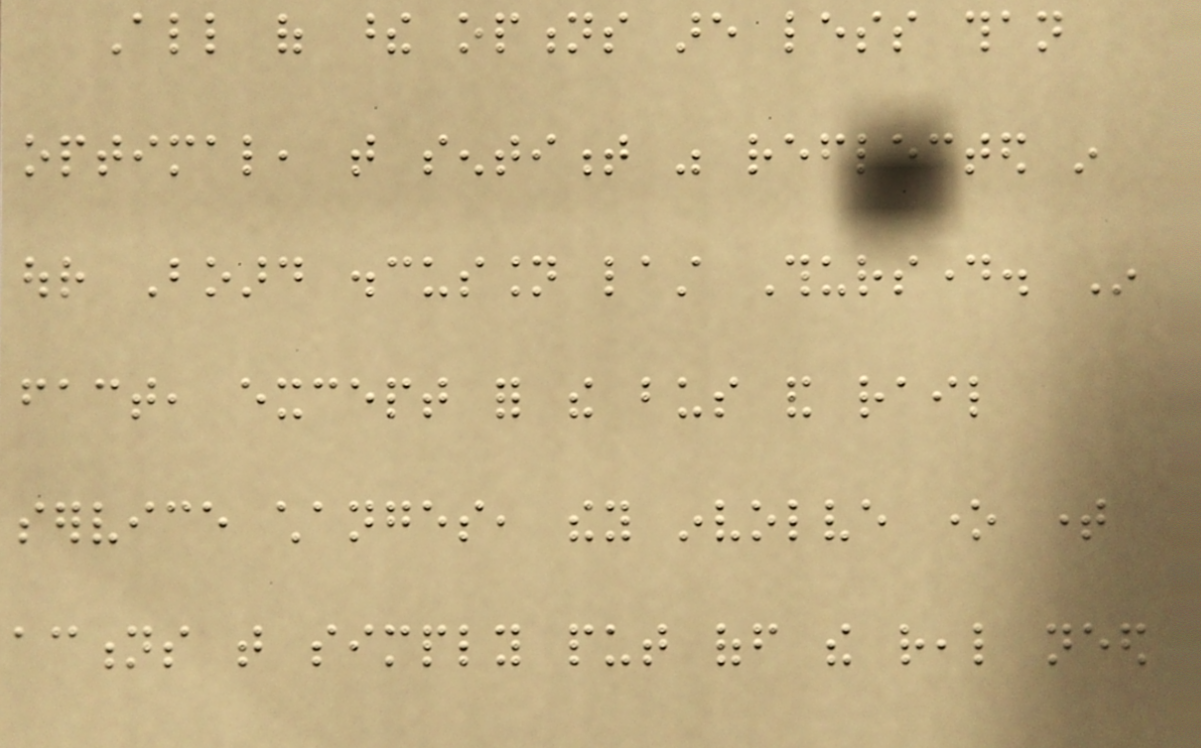All of these options are less than
optimal, that sentiment was reflected in
our Board discussion last Thursday. In
fact, except for the bus and rail
service changes, they involve one time
actions that simply put off the real need
